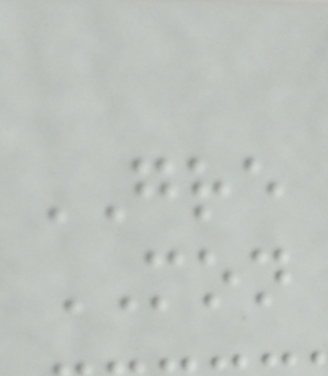GRE
MON
